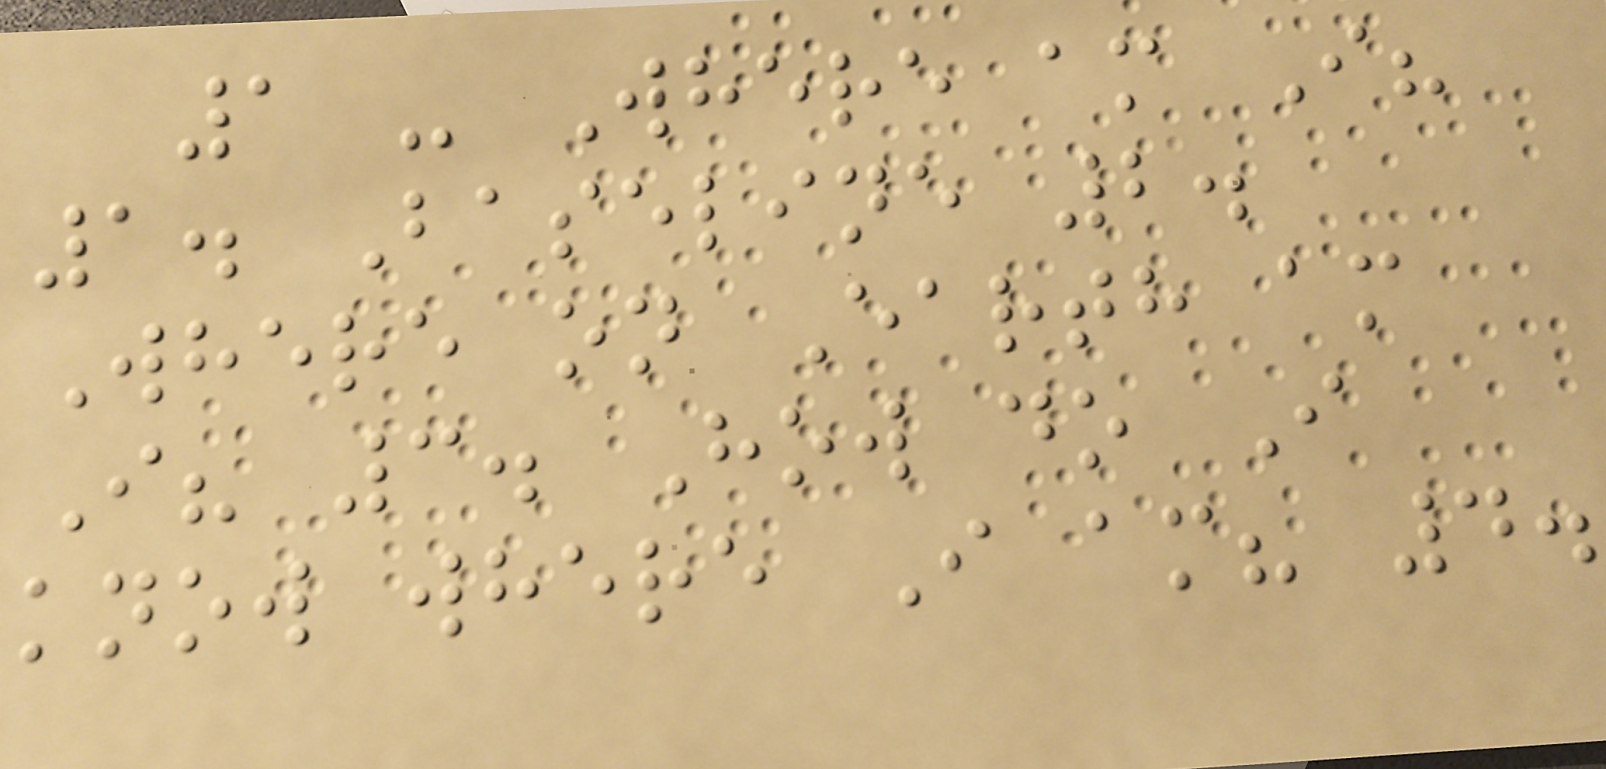1 - Where am I?
1. Baseline 2.
Where on Earth am
I? 3. How do I
know where I am? 4.
